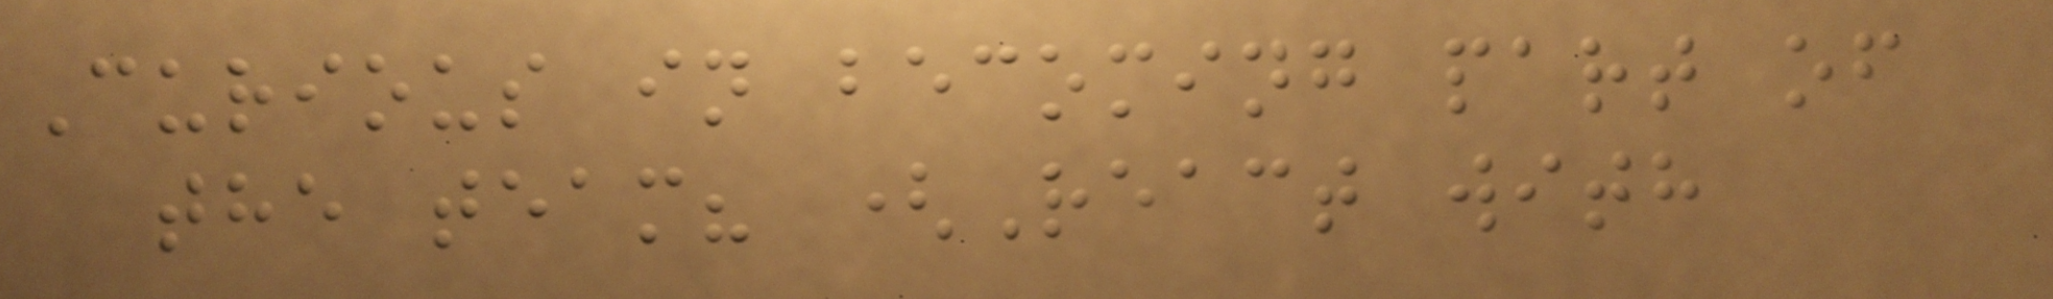Curious in becoming part of
the team? (React with
